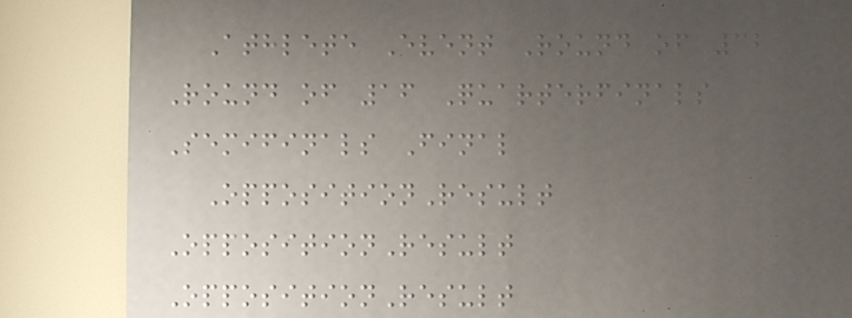Athlete Event Round of 32
Round of 16 Quarterfinals
Semifinals Final
OppositionResult
OppositionResult
OppositionResult
